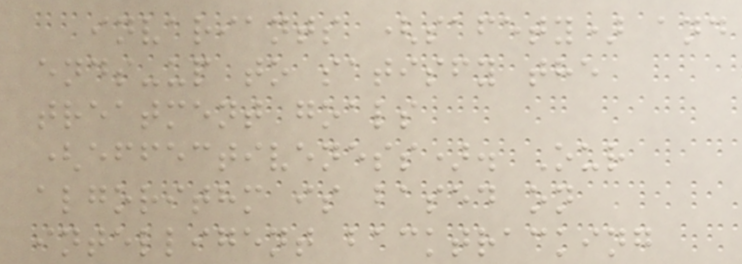invariants (safety) and
ends-up to satisfy the
treatment goals
(effectiveness). Our
algorithm is based on
intelligent backtracking
